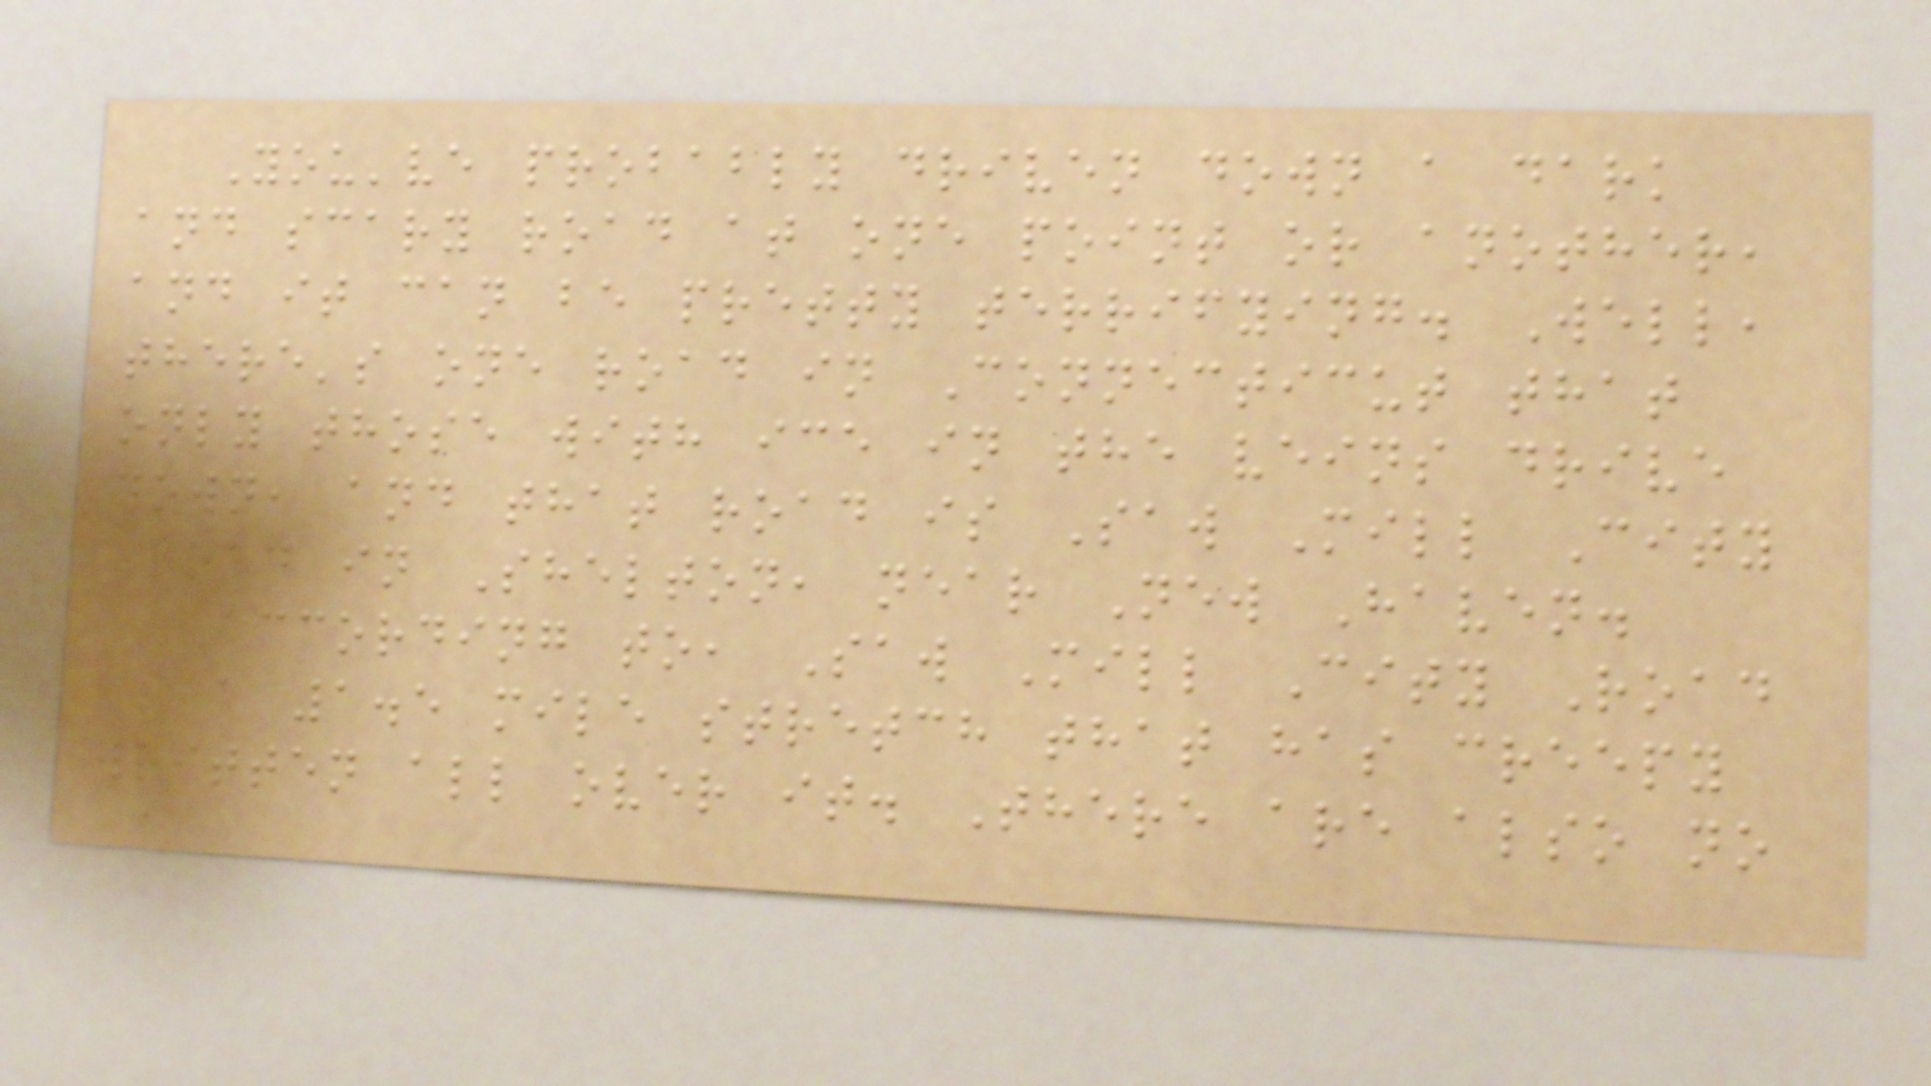You've probably driven down a dark
and scary road at one point or another,
and it can be pretty terrifying. Well,
there's one road in Connecticut that
only those with ice in the veins drive
down, and that road is Saw Mill City
Road in Shelton, near New Haven.
According to, Saw Mill City Road
is a 1.5 mile stretch that has creepy
written all over it. There are also no
